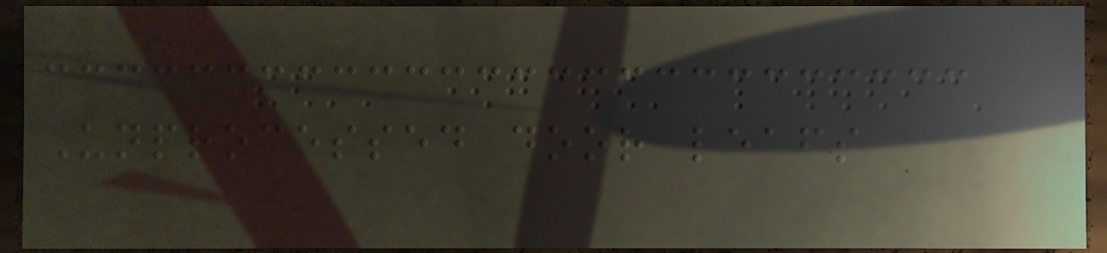Unprocessed door leafs
